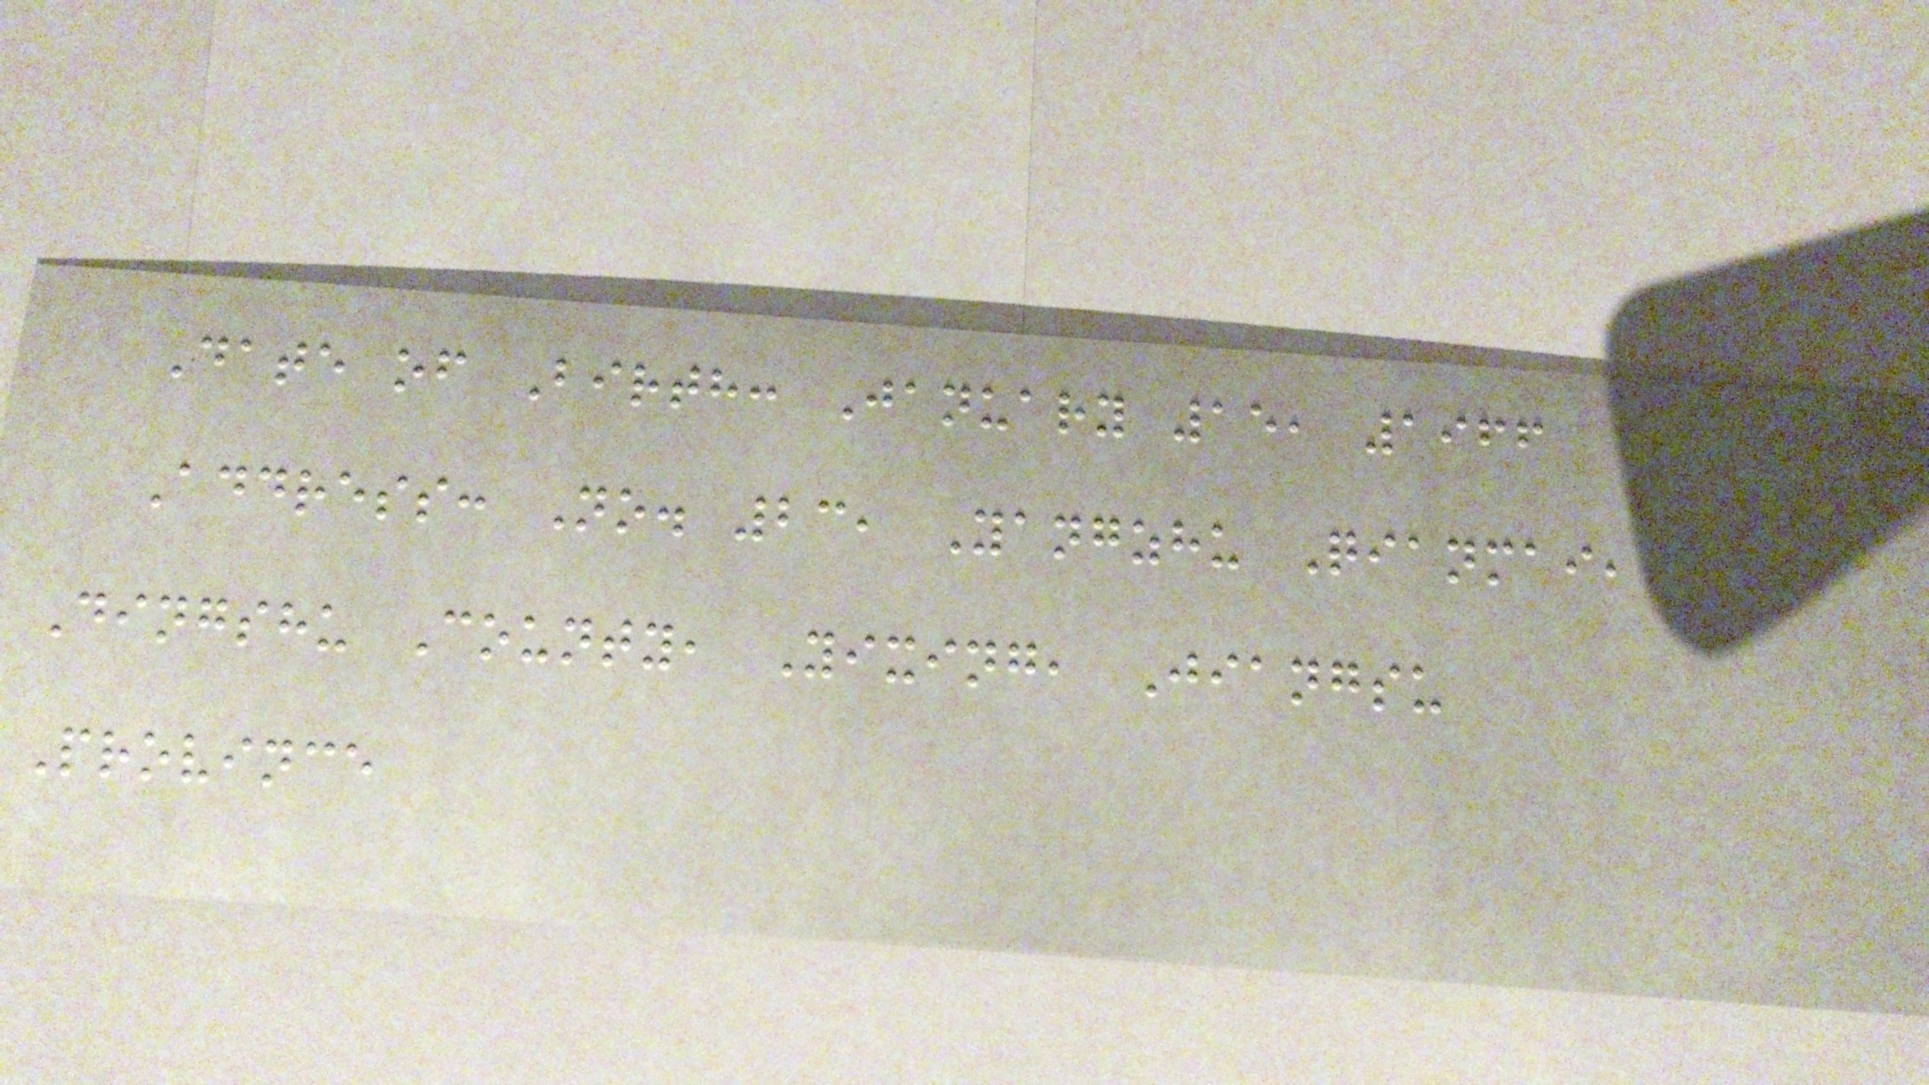Date of Birth: January 15, 1966
Address: No. 23, Yangzhu Qianmai,
Dingshu County, Yixing, Jiangsu
Province
